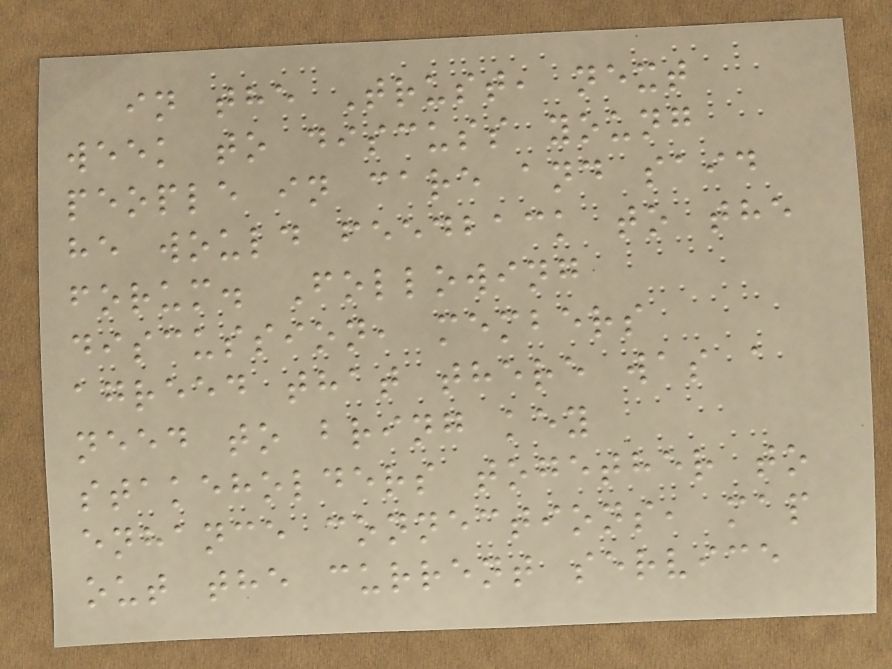in the Trust, next
week to discuss young
people in care and said
he would feedback to the
forum. Following
discussion, members
agreed that there was a
need to bring key
stakeholders together to
enhance connections, map
out the current service
